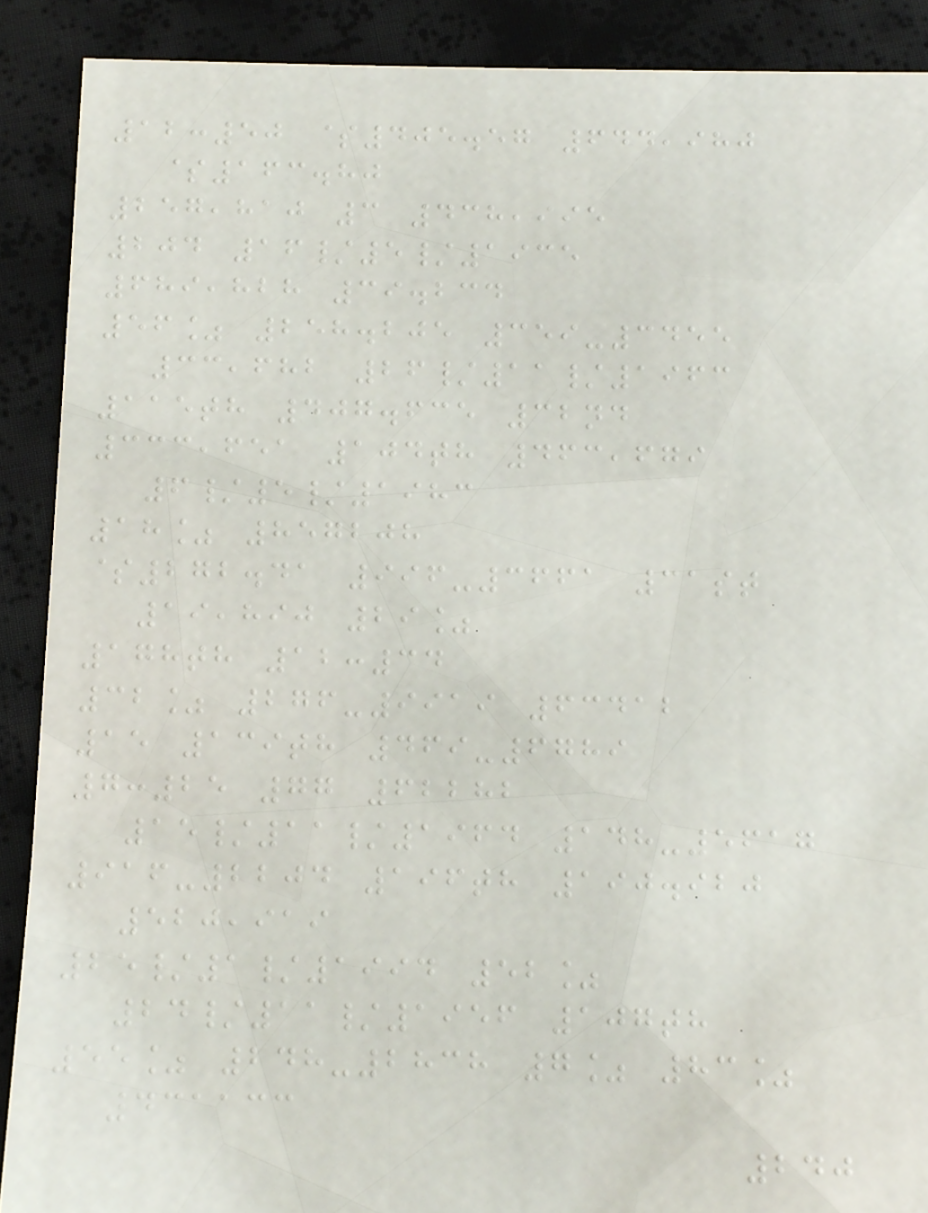12:50 $405.57 644,980
$163.80
257,810 3 438,995
204 16/5/1935
689,828 39.234
56% 258.205 359-3455
33,682 26/11/1963
115th 407.635 32nd
333,651 104th 463,679
6/5/1983
18% 857208
$272.41 996-3661 31st
19,890 29%
178th 12:34
32% 276-9919 63412
15 139th 469-6789
7:25 77 62282
15/11/1964 148-5617
916-2204 196th 190.920
520,919
25/1/1994 52%
24/11/1956 107th
55% 248-2838 7% 83%
431133
240
